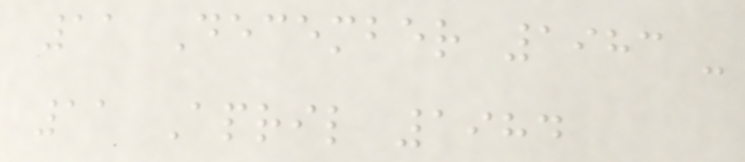11 December 1983 -
11 April 1984
